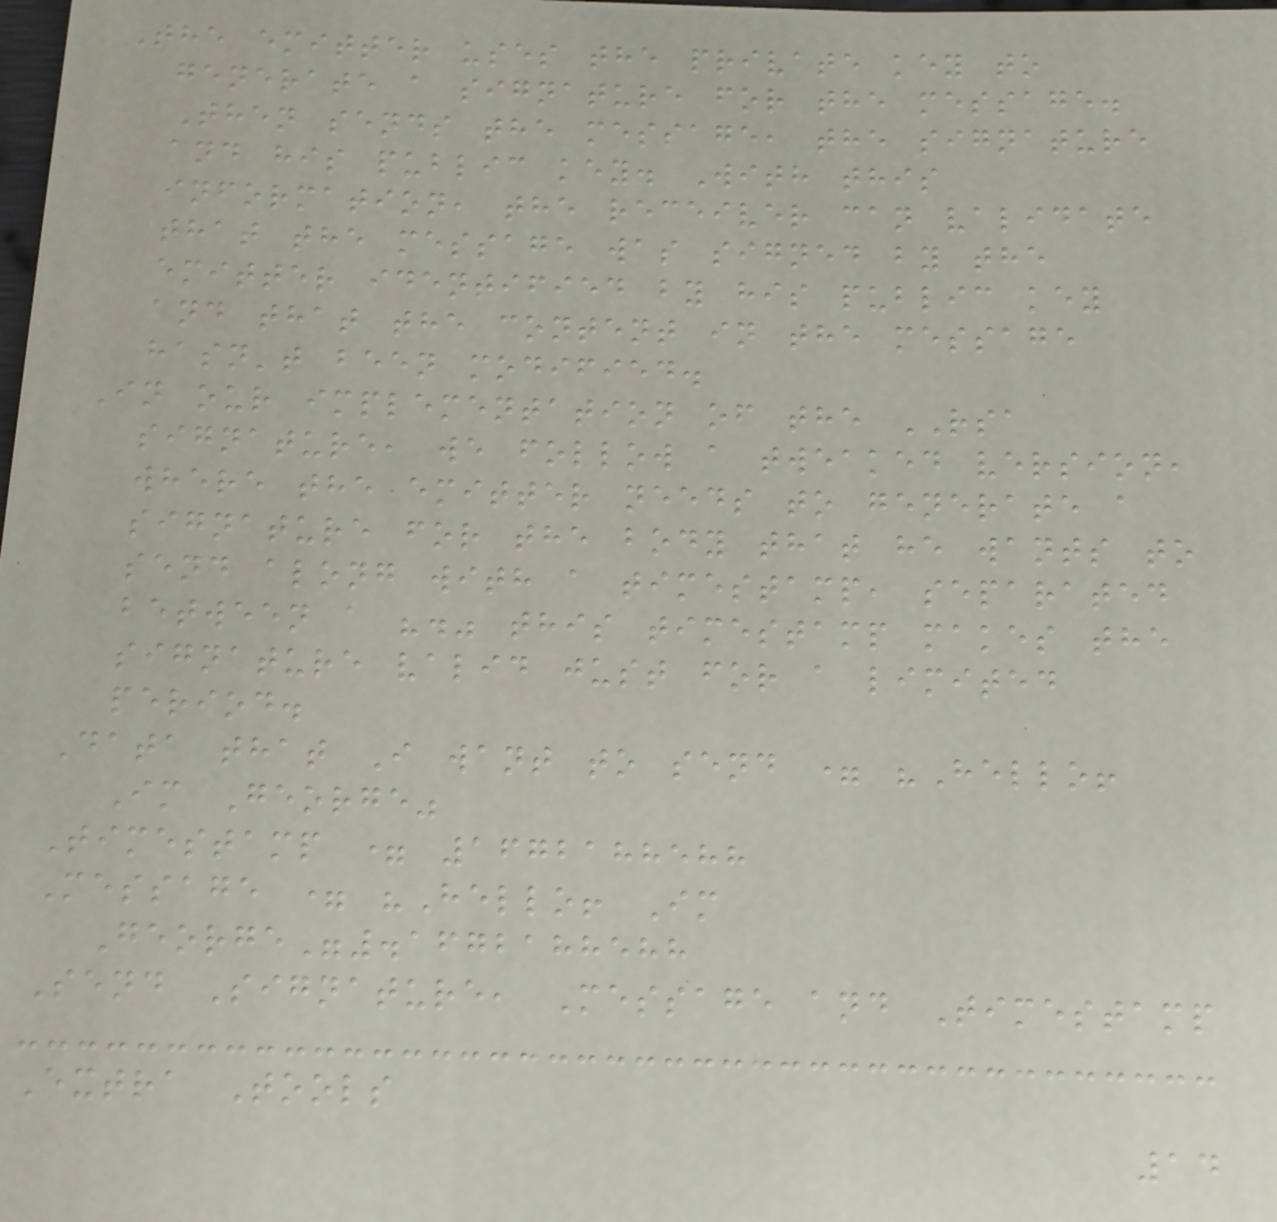The emitter uses the private key to
generate a signature for the message.
Then sends the message, the signature
and his public key. With this
information, the receiver can validate
that the message was signed by the
emitter identified by his public key
and that the content in the message
hasn't been modified.
In our implementation of the RSA
signature, we follow a tweaked version,
where the emitter needs to generate a
signature for the body that he wants to
send along with a timestamp, separated
between a "." this timestamp makes the
signature valid just for a limited
period.
Data that I want to send = "Hello!
Im George"
Timestamp = 1672188588
Message = "Hello! Im
George".1672188588
Send Signature, Message and Timestamp
Extra Tools
14
